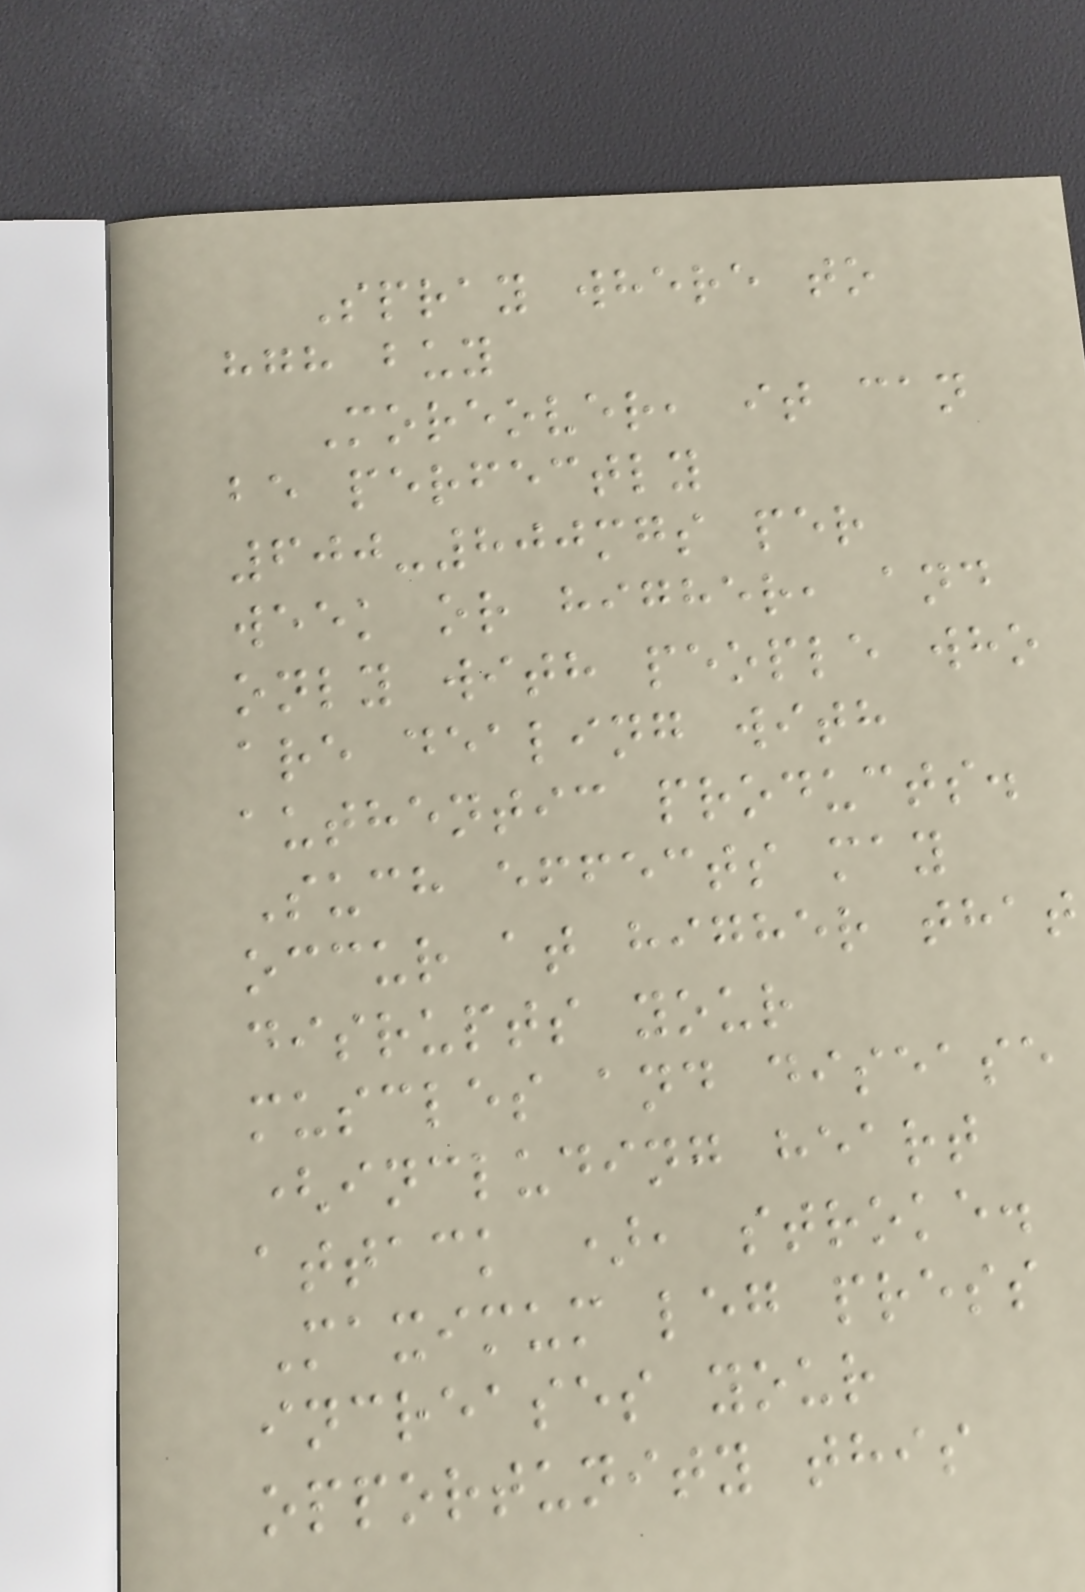Spray where to
hgh buy
Moreover, it can
be perfectly
600-800mgs per
week or higher, and
only with people who
are dealing with
authentic products.
Such effects may
occur at higher that
disrupts your
muscles and disease
(including heart
attack ), stroke.
Maximum leg press
increases your
opportunity this
